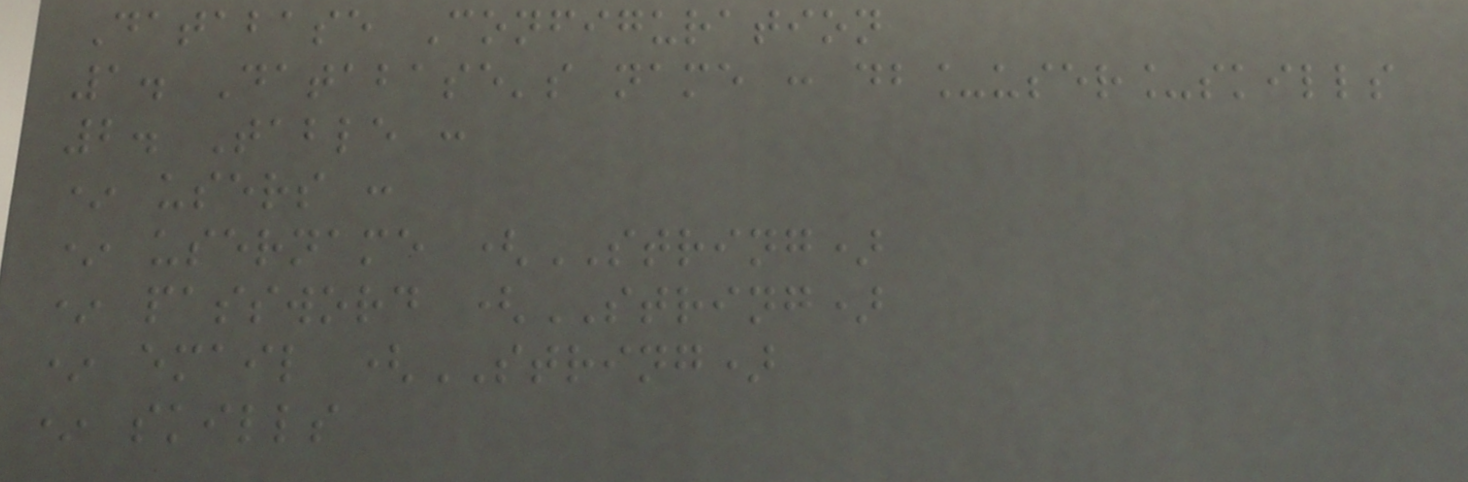Database Configuration
1. Database's name : db_user_skills
2. Table :
* users :
* username (STRING)
* password (STRING)
* email (STRING)
* skills
